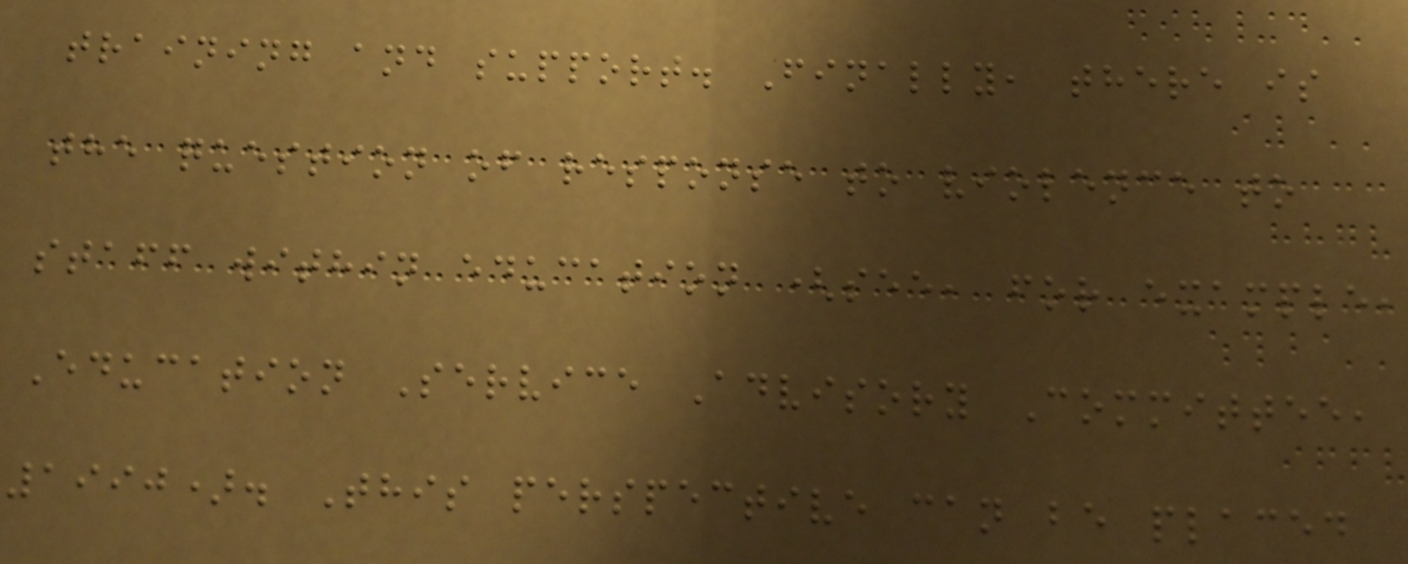training and support. Finally, there is
the question of response to violence to
staff within education (see, for example,
Education Service Advisory Committee,
1990). This perspective can be placed
